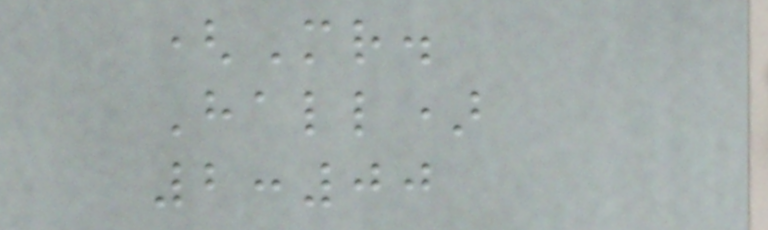(Mr.
Hall)
2:00
